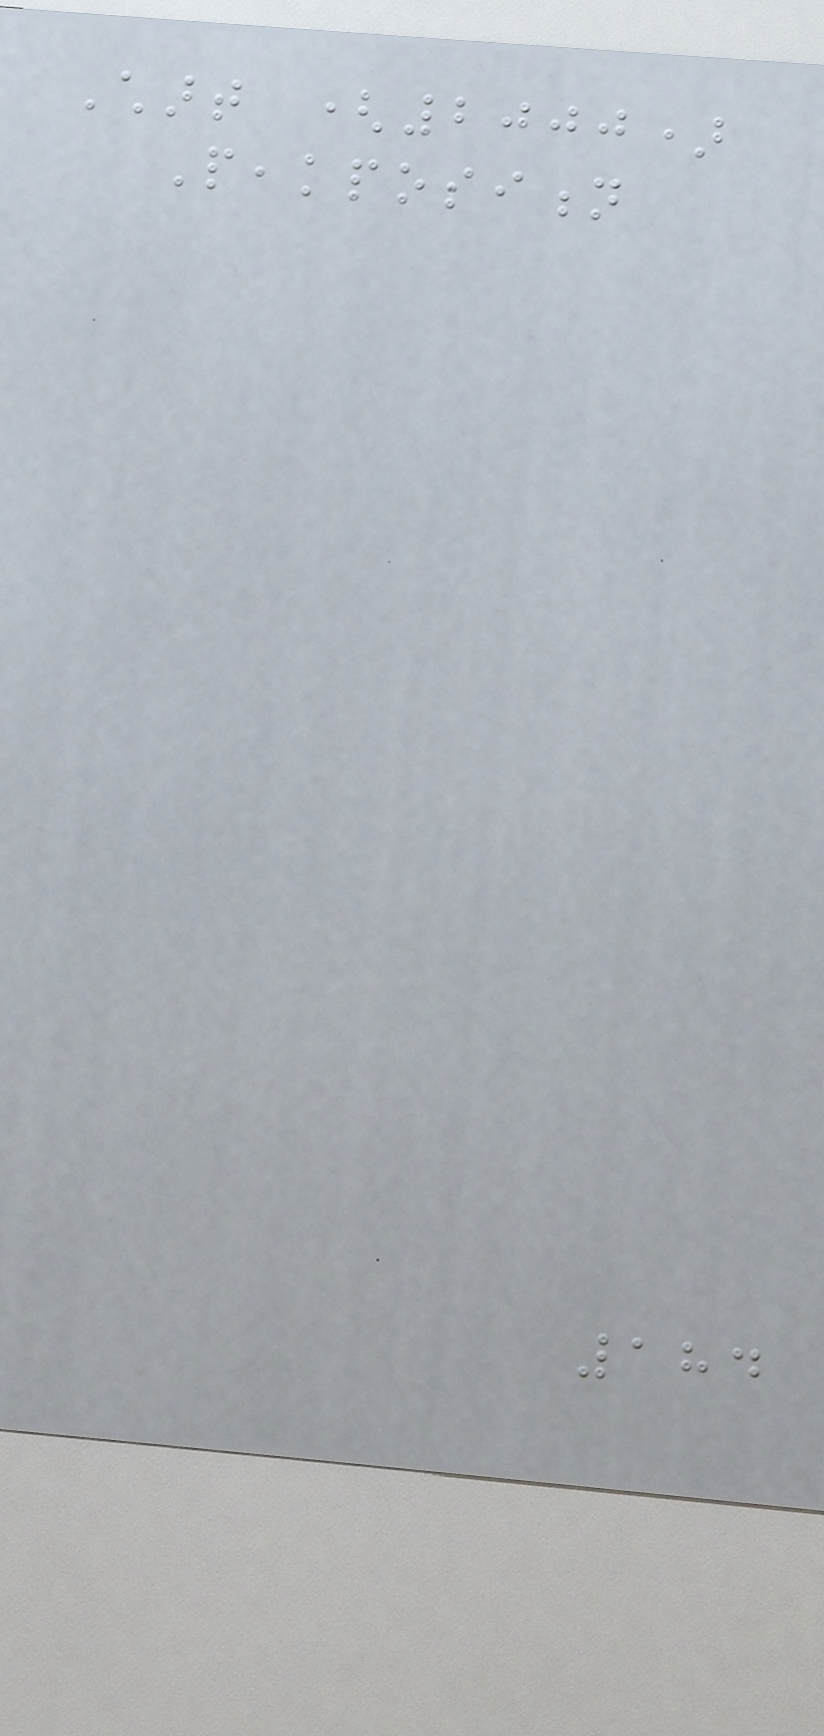Chart (2000)
Peakposition
184
